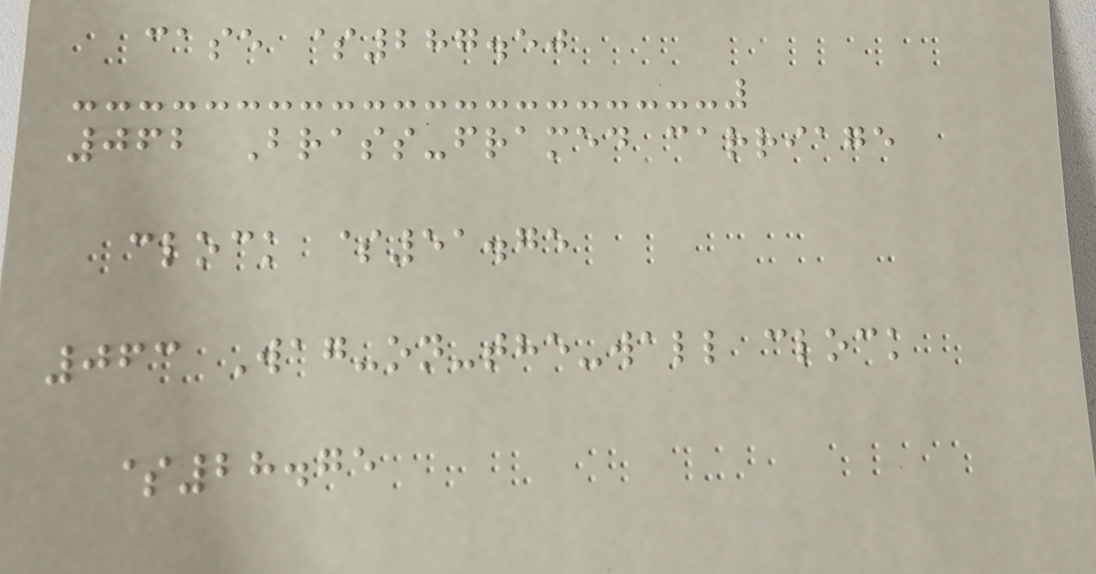case $287.50
062 Brass-framed carriage
clock $51.75
063 Wag-on-the-wall clock
$28.75
